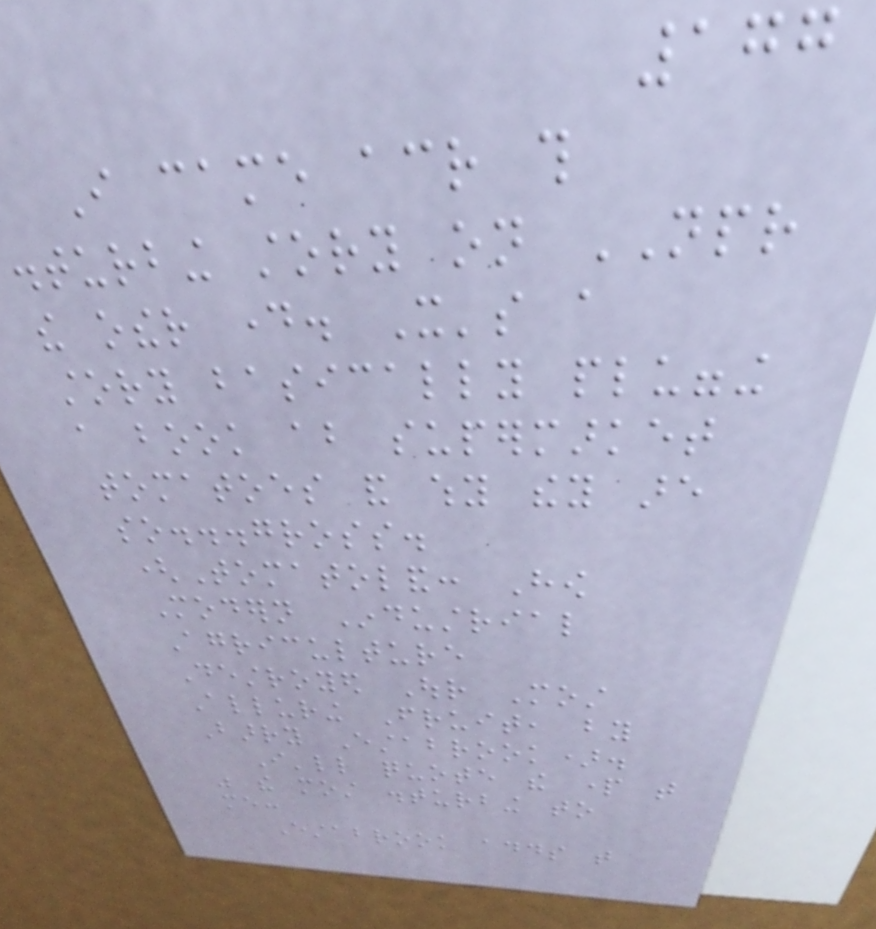177
I came across this
disturbing story on NPR
the other day. It's a
story basically plugging
a book about supermarket
tomatoes and why they are
so...gross.
(Tomatoland: How
Modern Industrial
Agriculture
Destroyed Our Most
Alluring Fruit, by
Barry Estabrook).
I'll quote the part that
was the most disturbing to
me:
Estabrook adds that
